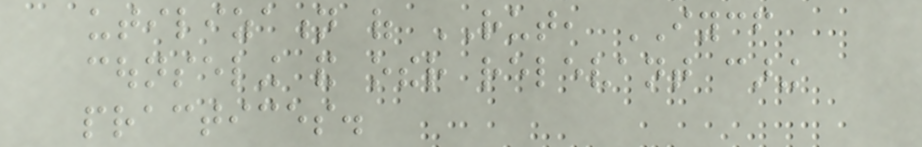utilization of RUT, IYCF
counseling and other relevant caring
practices.
